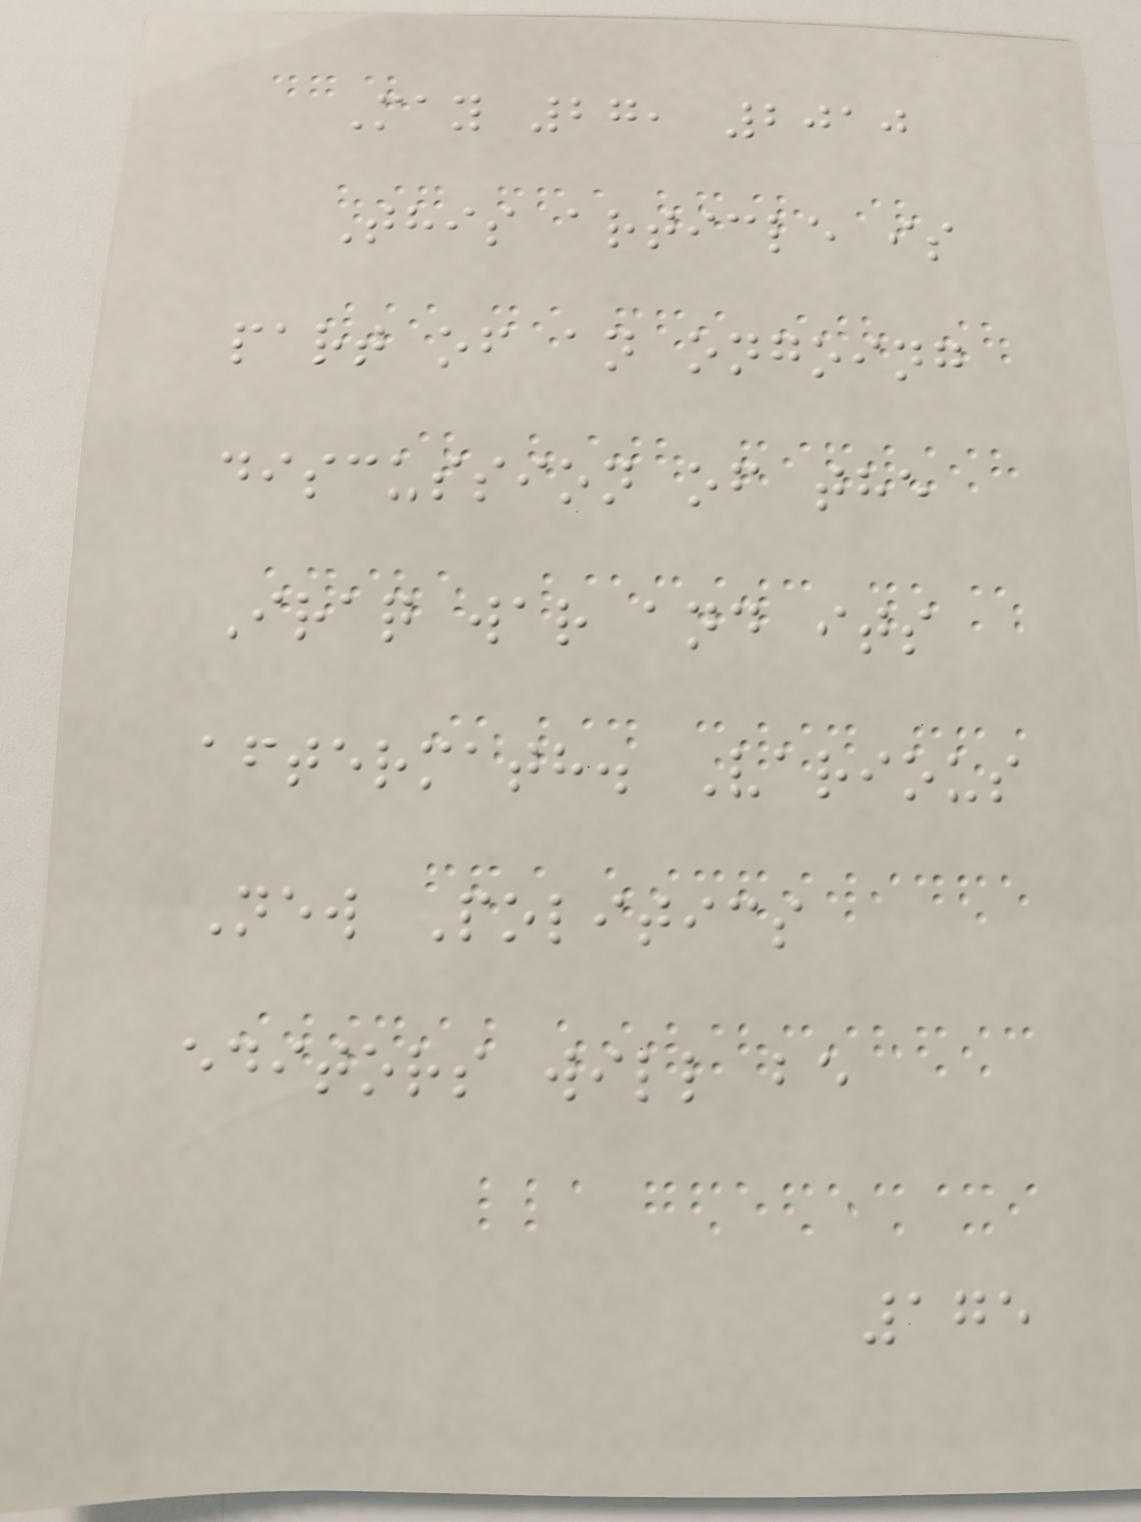May 27, 2010
This article is
part of an ongoing
discussion of the
Iraq war and its
aftermath. Various
New Politics
editors will be
175
